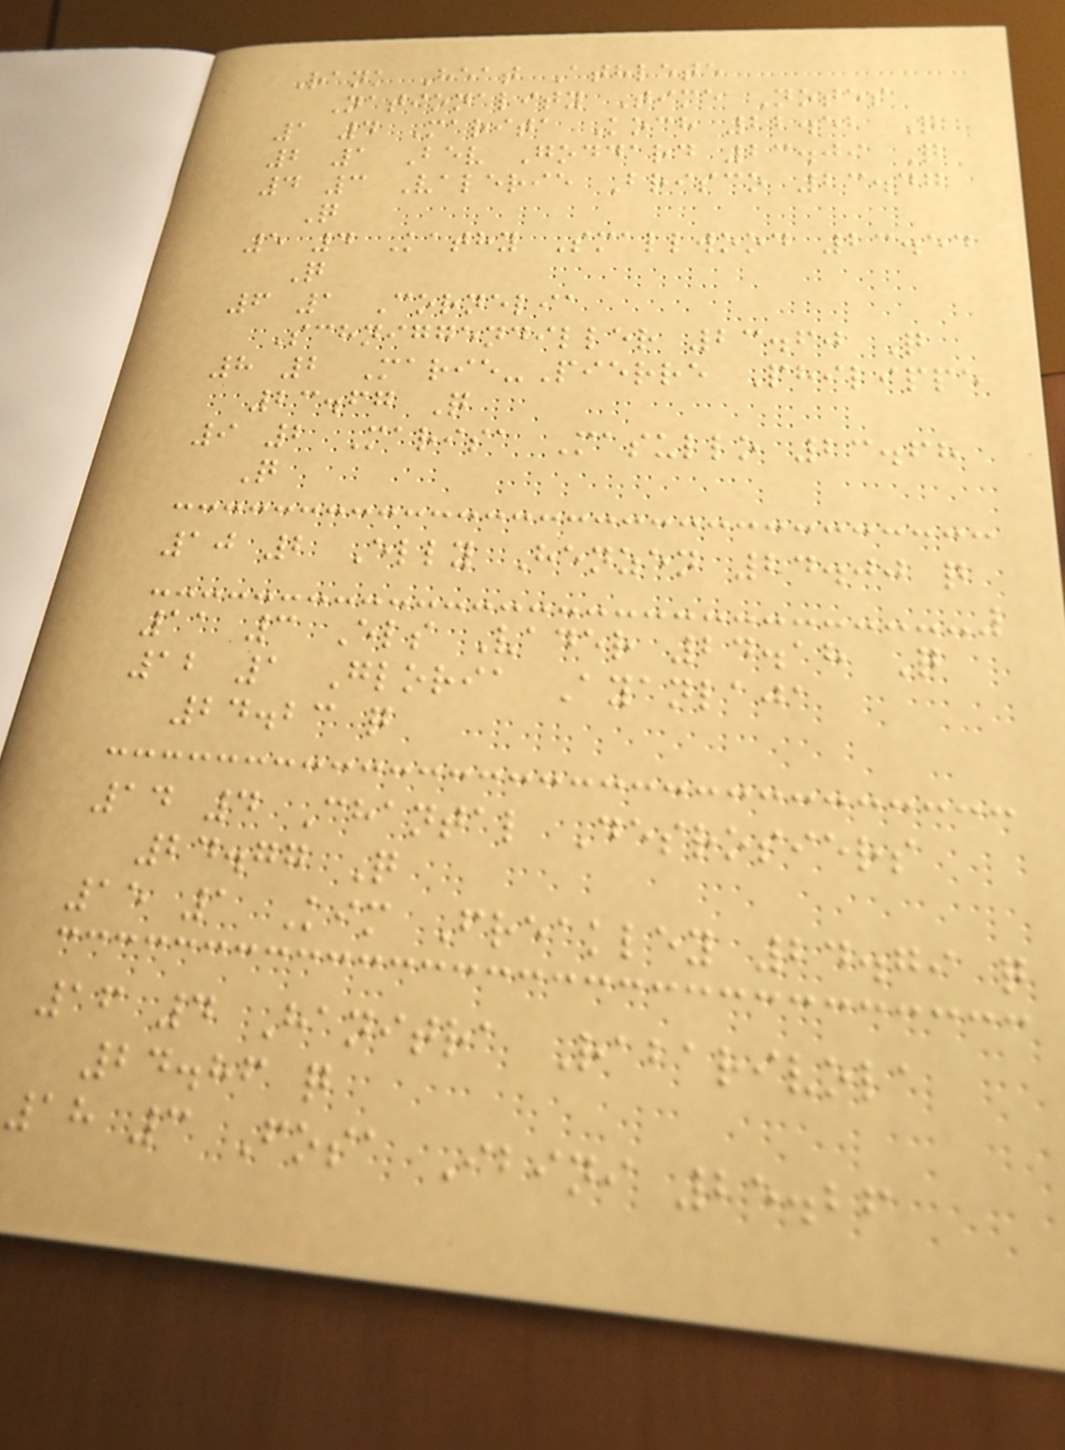Rank Heat Athlete
Nationality Time Notes
1 4 Marita Koch 22.52 Q
2 1 Bev Goddard 23.09 Q
4 3 Valerie Brisco 23.47
Q
5 4 Kathy Smallwood 23.54
Q
6 1 Cornelia
Schniggendiller 23.60 Q
8 2 Marie-Pierre Philippe
23.67 Q
9 2 Marisa Masullo 23.68
Q
10 2 Elly Henzen 24.00 q
11 3 Els Vader 24.18 Q
12 1 Gloria Ayanlaja
24.23 q
14 4 Chantal Desrosiers
24.77 Q
15 1 Kim Freakley 24.79 q
16 4 Hanitra Rabarivola
24.86 q
18 3 Fosa Ibini 25.26
